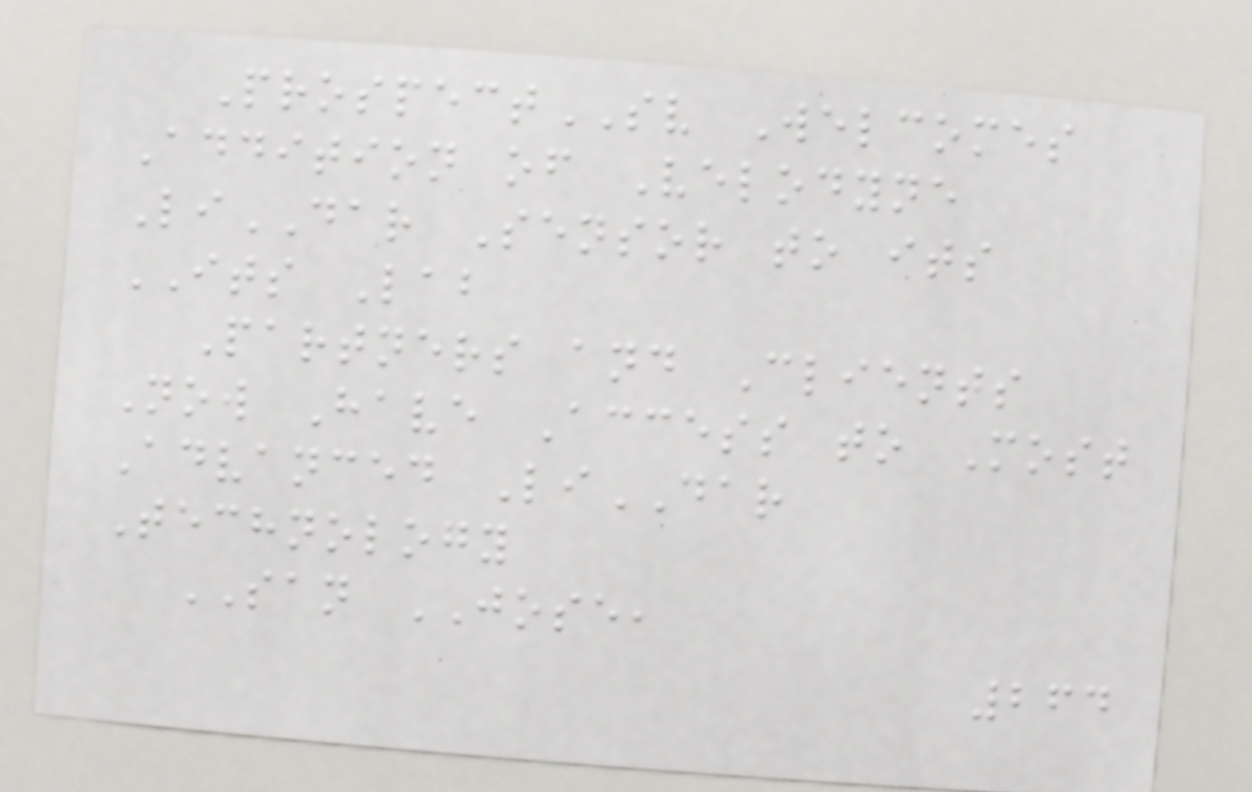ProspectSV Welcomes
Addition of Velodyne
LiDAR Sensor to its
ITS Lab
Partners and Clients
Now Have Access to Most
Advanced LiDAR
Technology
SAN JOSE,
264
